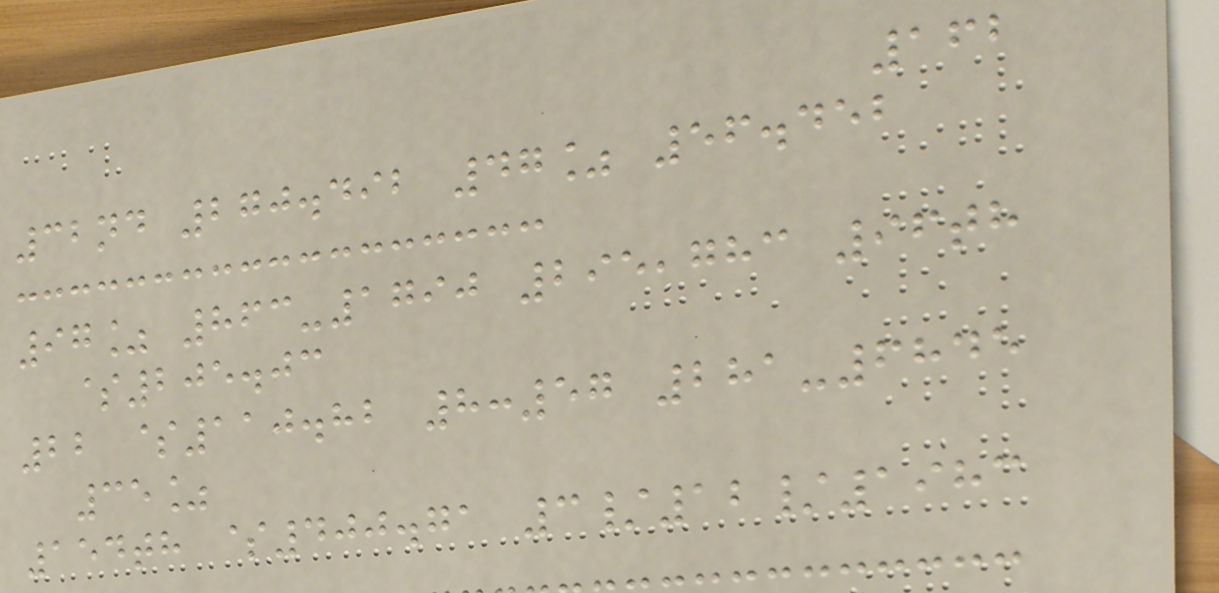162
32nd 270.492 47% 56.452
97% 863-1790 295,783 96th
$205.03
22 $110.82 8:57 281-6845
35%
154th $400.71 3/12/1983
